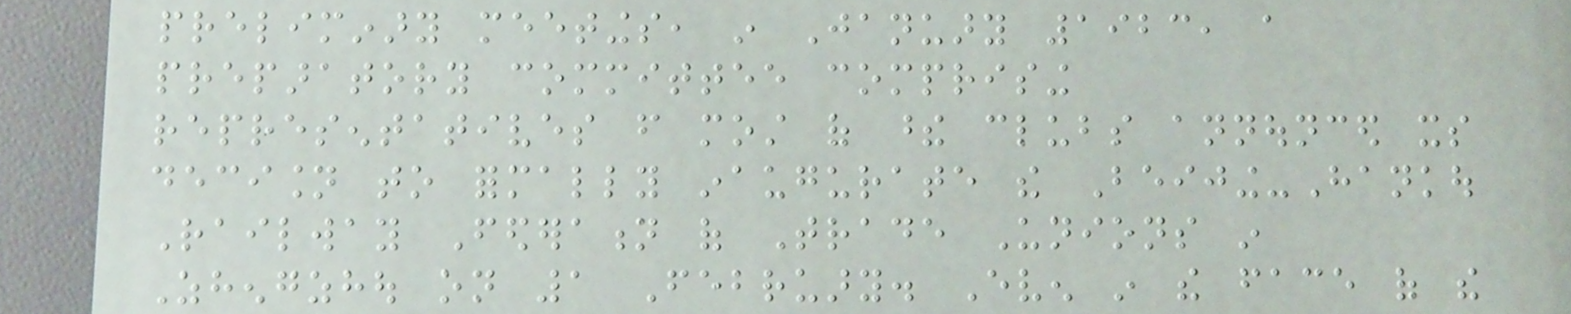preliminary meetings, in January 1923, a
preparatory committee comprising
representatives from most of these clubs announced its
decision to formally inaugurate the Beijing-Hankou
Railway Federation of Trade Unions in
Zhengzhou on 1 February. Even in the face of the
